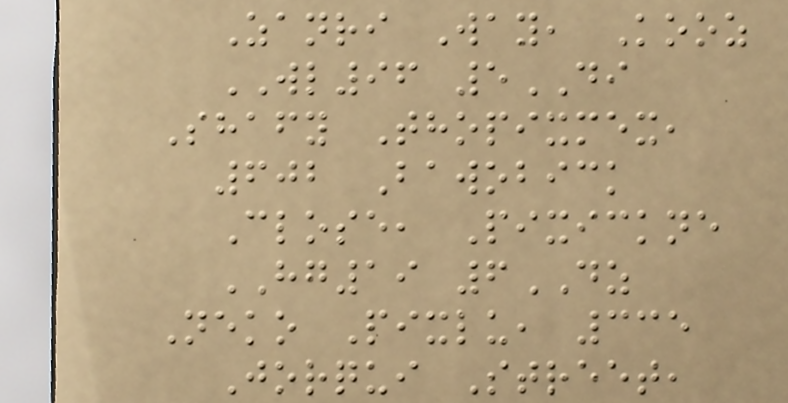Zanri Way, Kooz
WL96 5DI
Shafy Thopixmex,
602 Bawobick
Close, Pixickne
HG19 6DZ
Neko Pixlu, 335
Jorqui Street,
